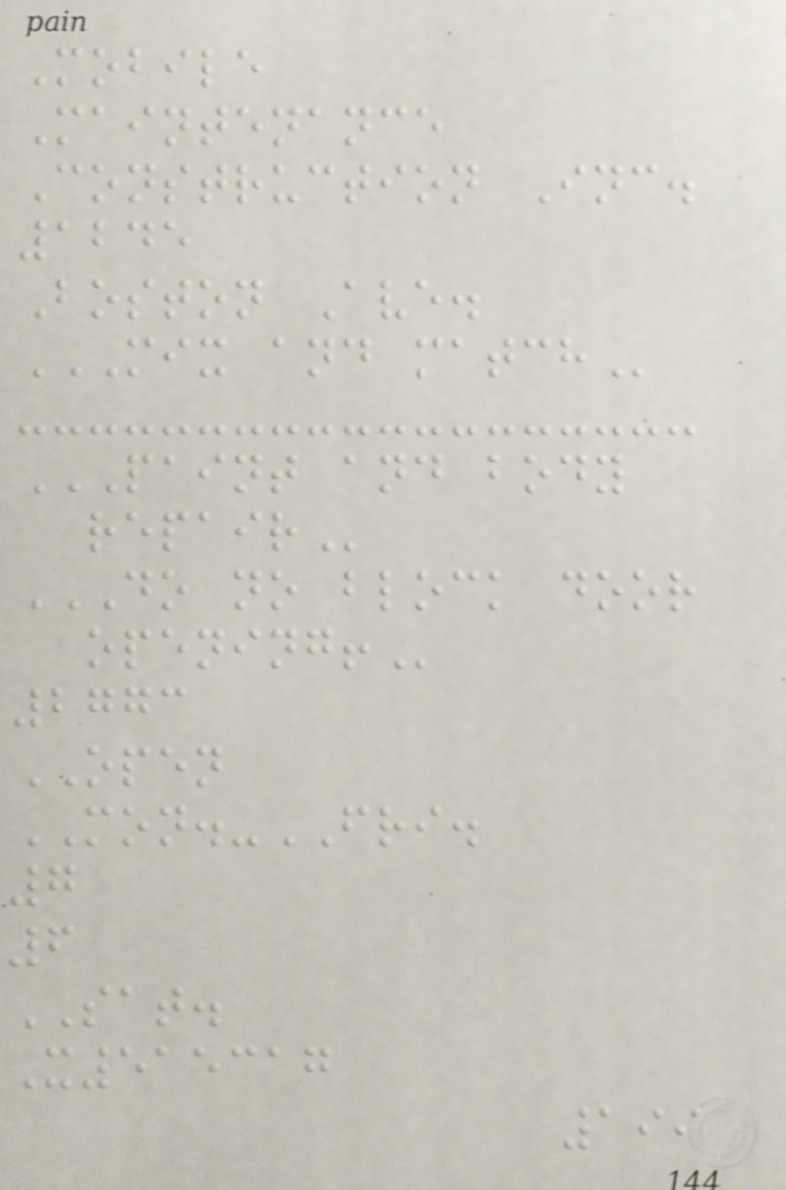Mobile
Maintenance
Construction Inc.
1245
Boston Ave.
MIX AND MATCH
PAINT AND BODY
REPAIR
DO NO BLOCK DOOR
OPENING!
2773
OPEN
MON.-FRI.
7
6
SAT.
X515317
199
